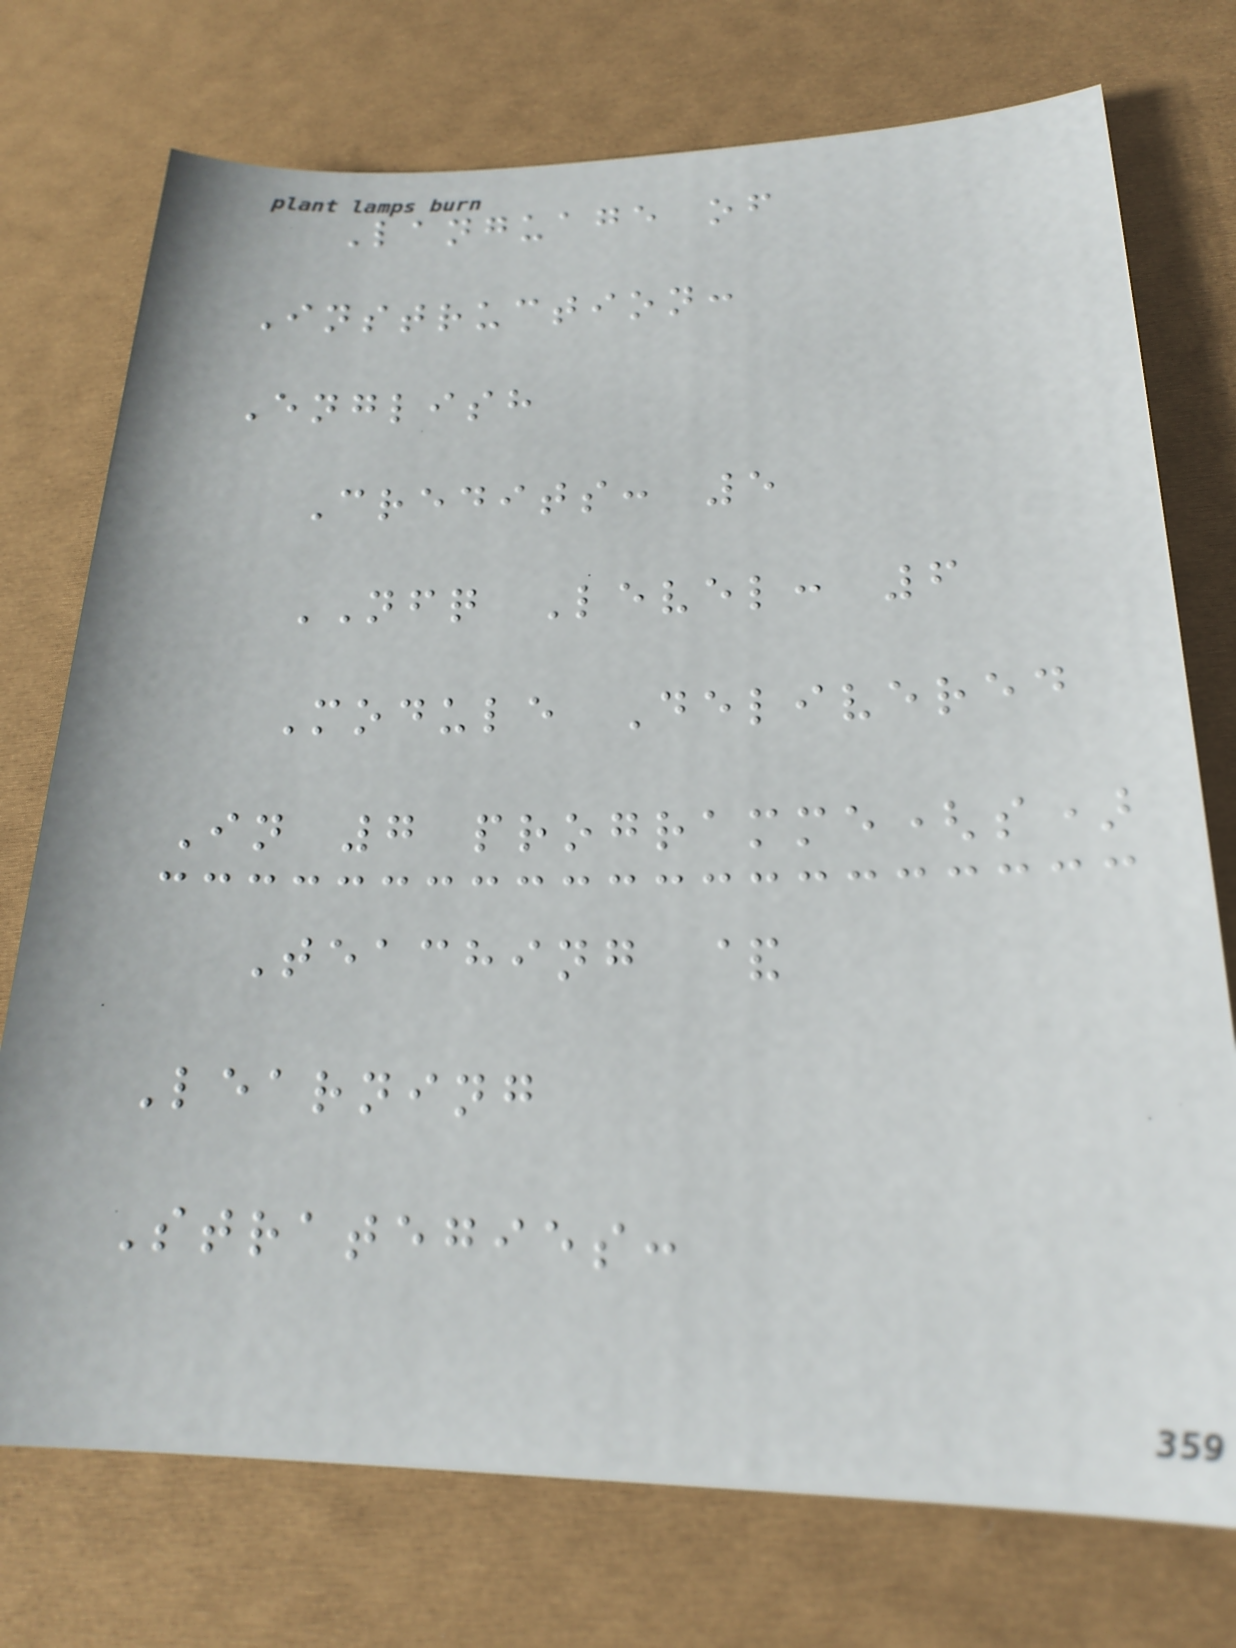Language of
Instruction:
English
Credits: 5
NFQ Level: 6
Module Delivered
In 7 programme(s)
Teaching &
Learning
Strategies:
